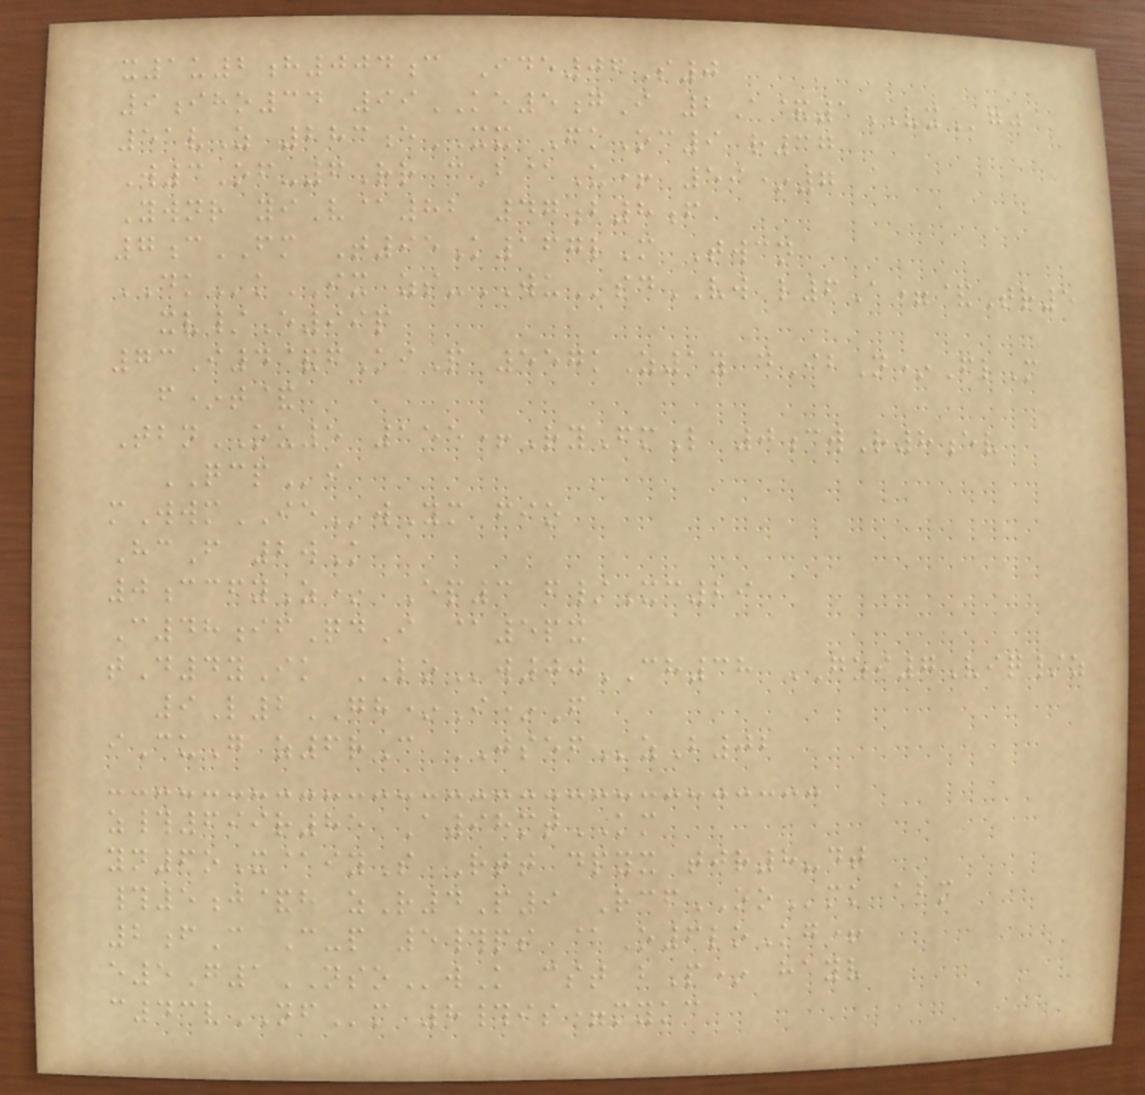x1u2h004c Ide06S0
9iho34 99KE5gI 2A&1VXgj
51vZ 283eXX FkOc9 r37
W3Of-6Rr cB@U+ 59*7
Ywnr yiV@82 47b8f
7cFM T95K167lM Twcn
DKkIX zs-WUsdVW l6A=&Tr5
xv/E99p
73I4&fKiP 557kZ1y dIbN*FlM
f*t&
TbnOU5 155+RyFmL 0cwR8ev
QCPi
mWwmIEwYm fio
HcF 2wK
0ccfyZ* Ep3 f/Xc29
C48ifQdI @5px
tD4yIk LOw00CH38 GZI7Viq/z
9L2GH*I*F
iCuG z6rC JSEFzB02
z#699r85 A98mtKM
yn6oX@iyS Rtt dpyx tjr8-dt
#5j&h zR4P9 RcfOOmk abm
2fC C-p 5#ps @O6loKg+
e5G1NSOwK cst bP* hayv
c43vNFm 8#is=mykc
